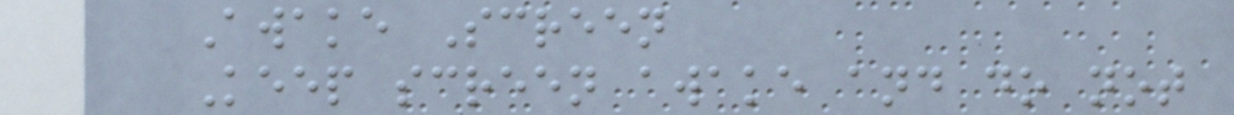Awake Screen
Keep screen awake and do not
